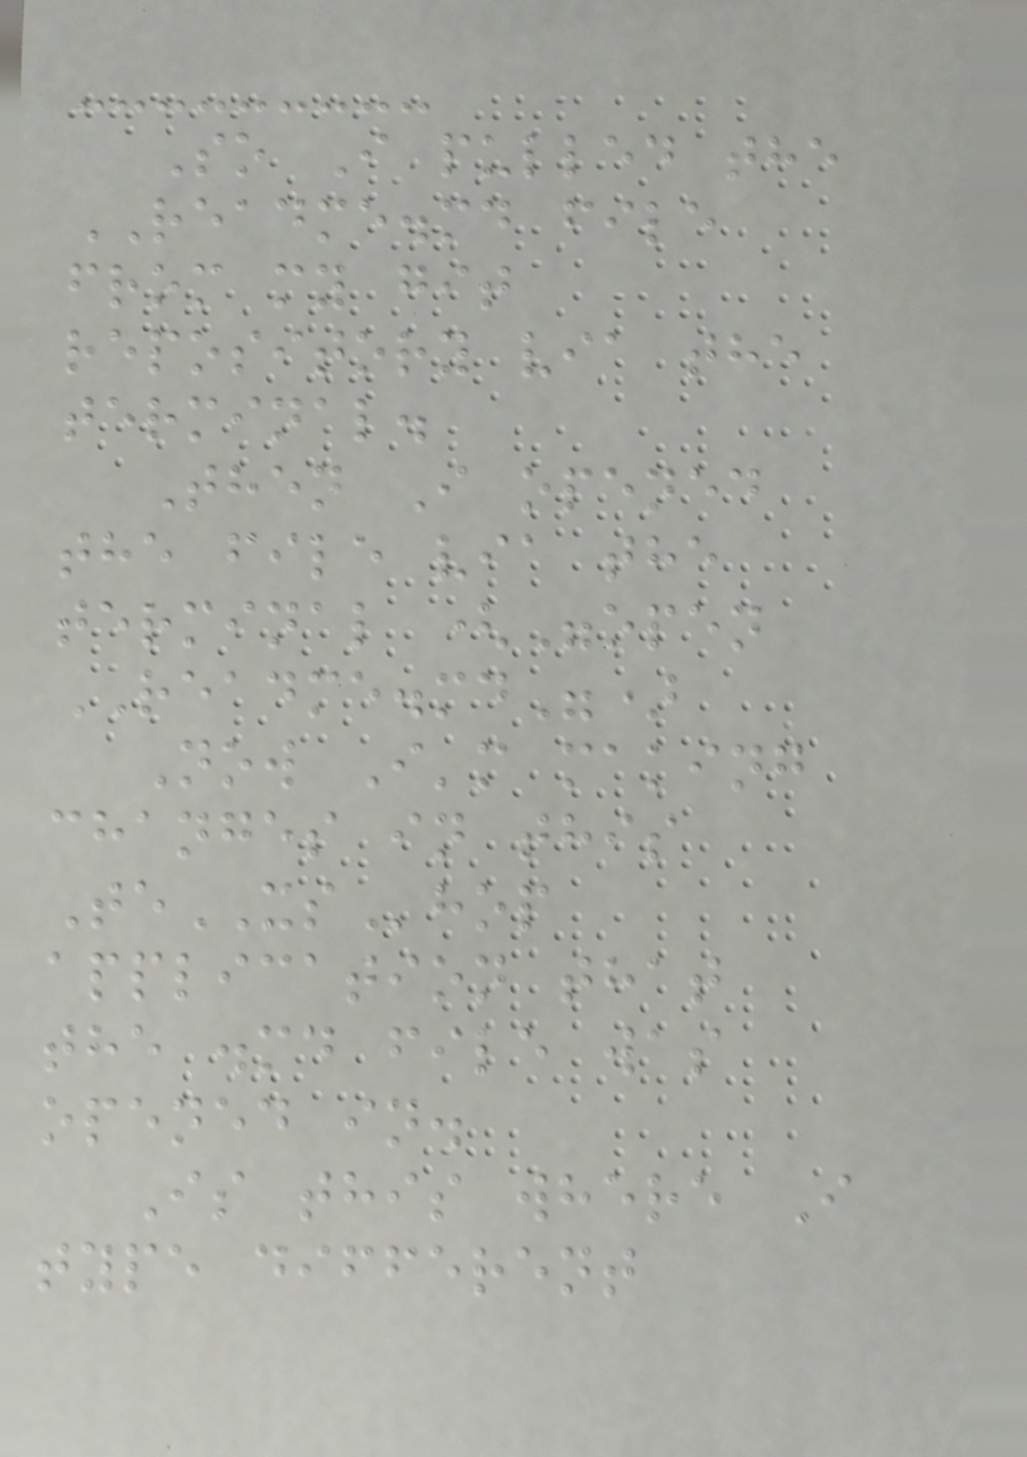So I pulled the
README.md file
from my git
repository via the
terminal.
Then I opened
the file via the
terminal ("open
README.md")
Now I'm making
changes in this
TeXShop
application that
the .md file was
opened in.
Is this where I
type different
